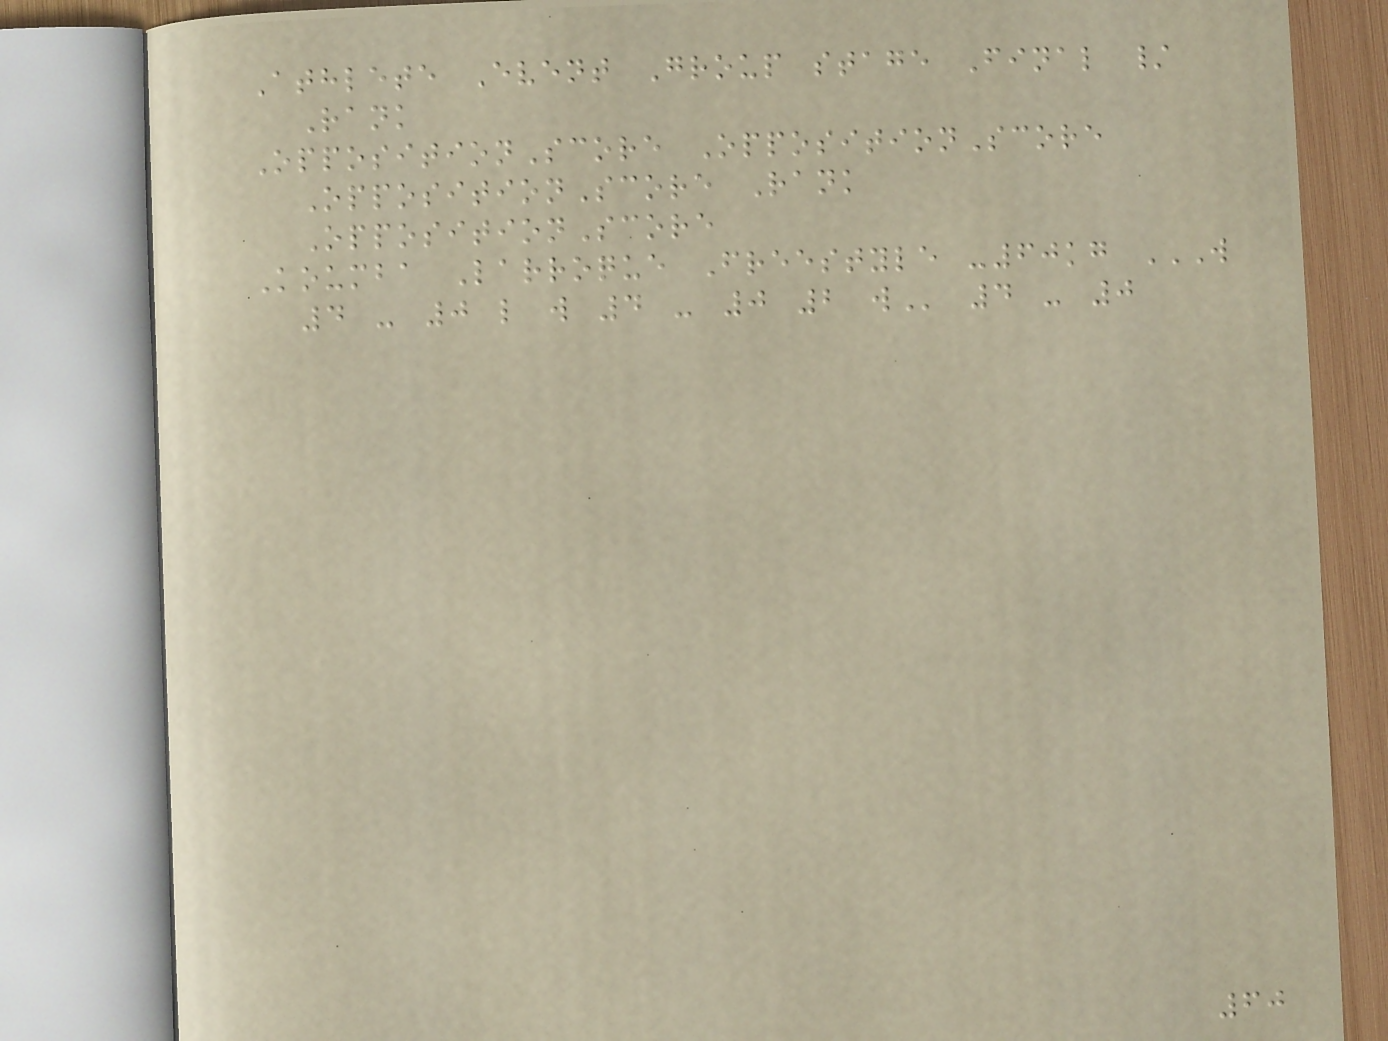Athlete Event Group stage Final /
Rank
OppositionScore OppositionScore
OppositionScore Rank
OppositionScore
Koumba Larroque Freestyle -60kg W
4 - 0 L W 4 - 0 2 W 4 - 0
60
